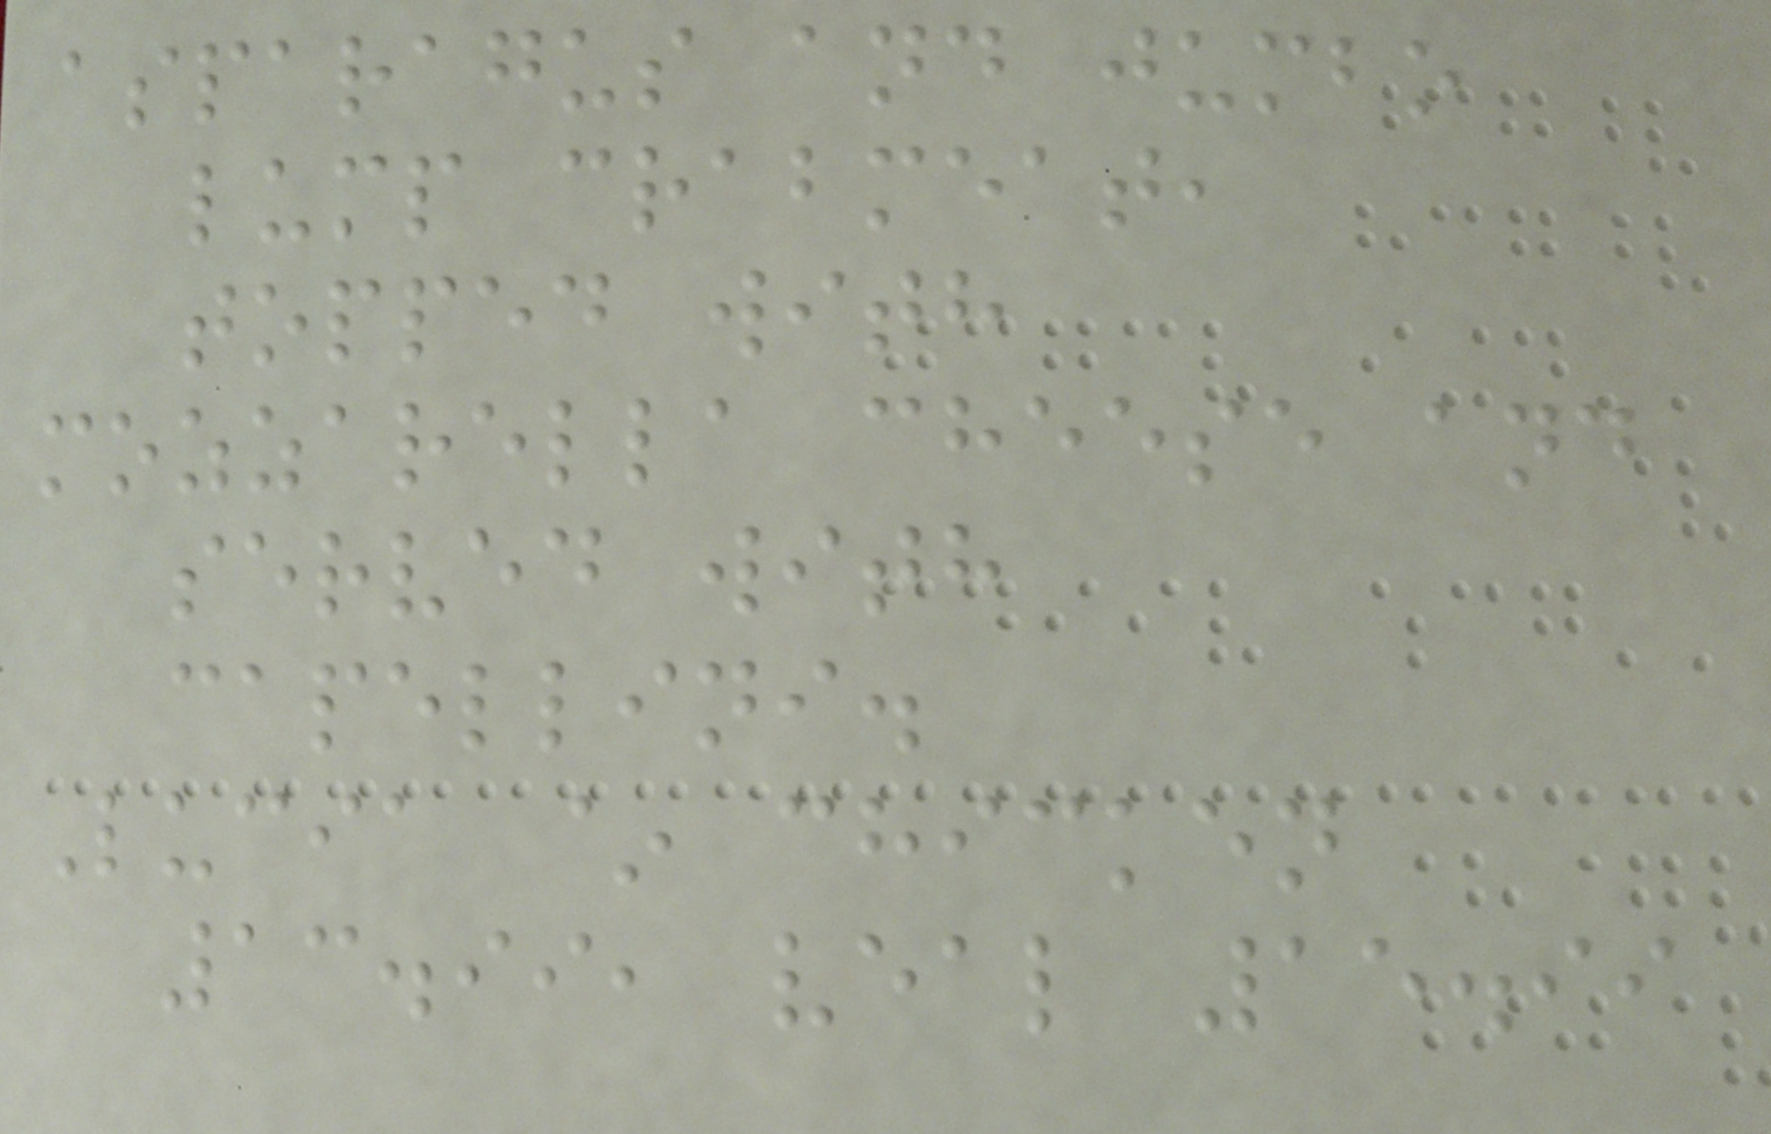asparagus and jumbo
lump crabmeat,
topped with
mozzarella cheese and
served with
capellini.
Lucia ~ chicken
13.99, veal 15.99
